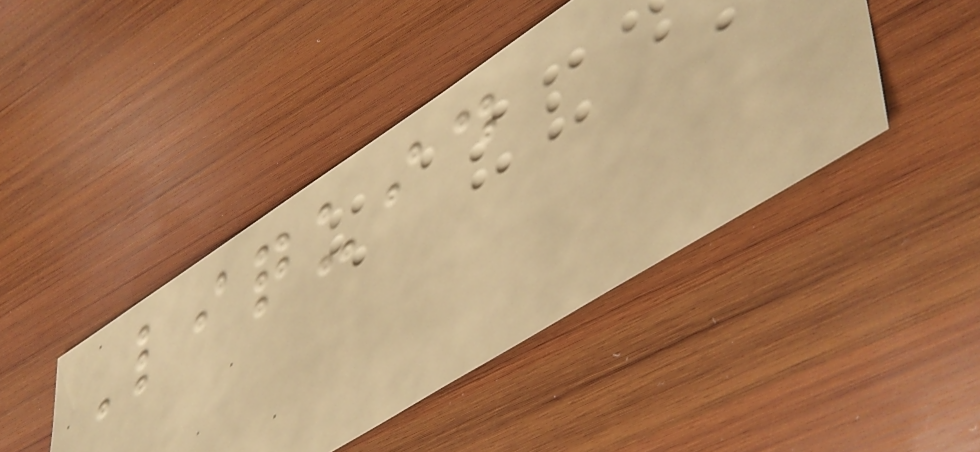Liquid
